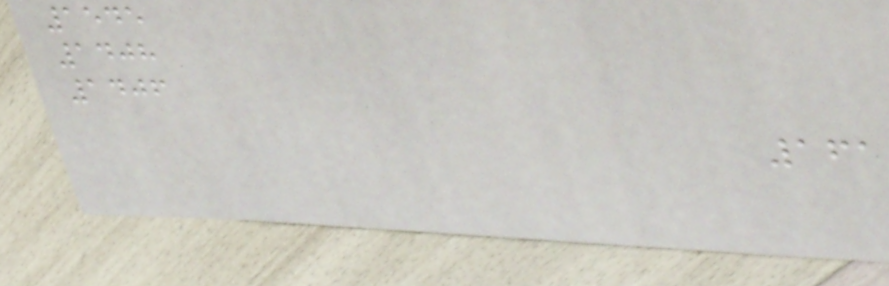1545
1408
1406
161
